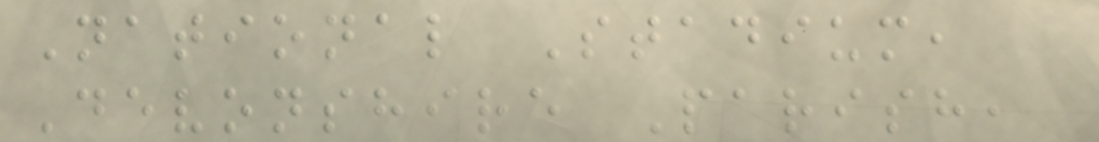National Stadium,
Devonshire Parish,
